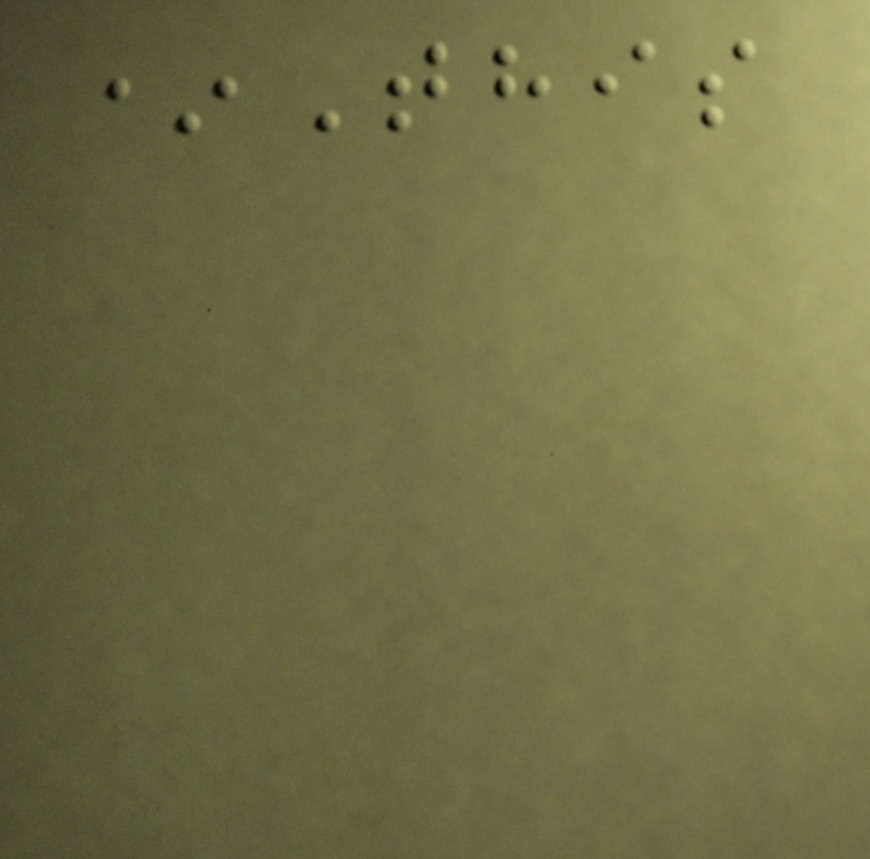*This
